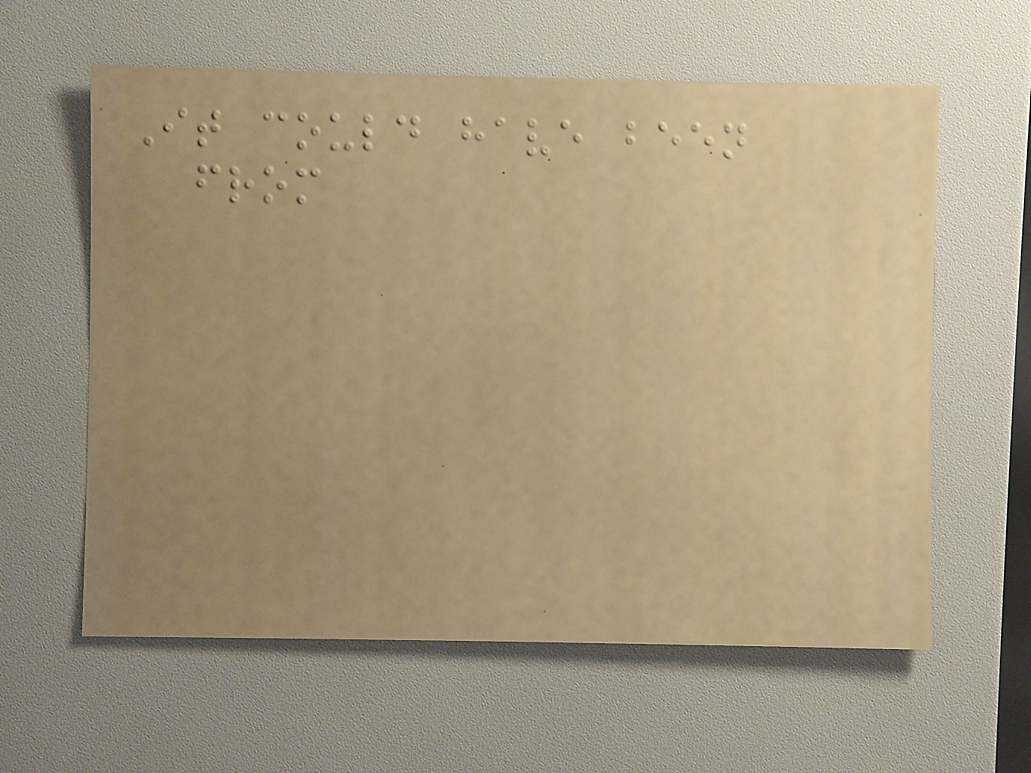It could have been
from
